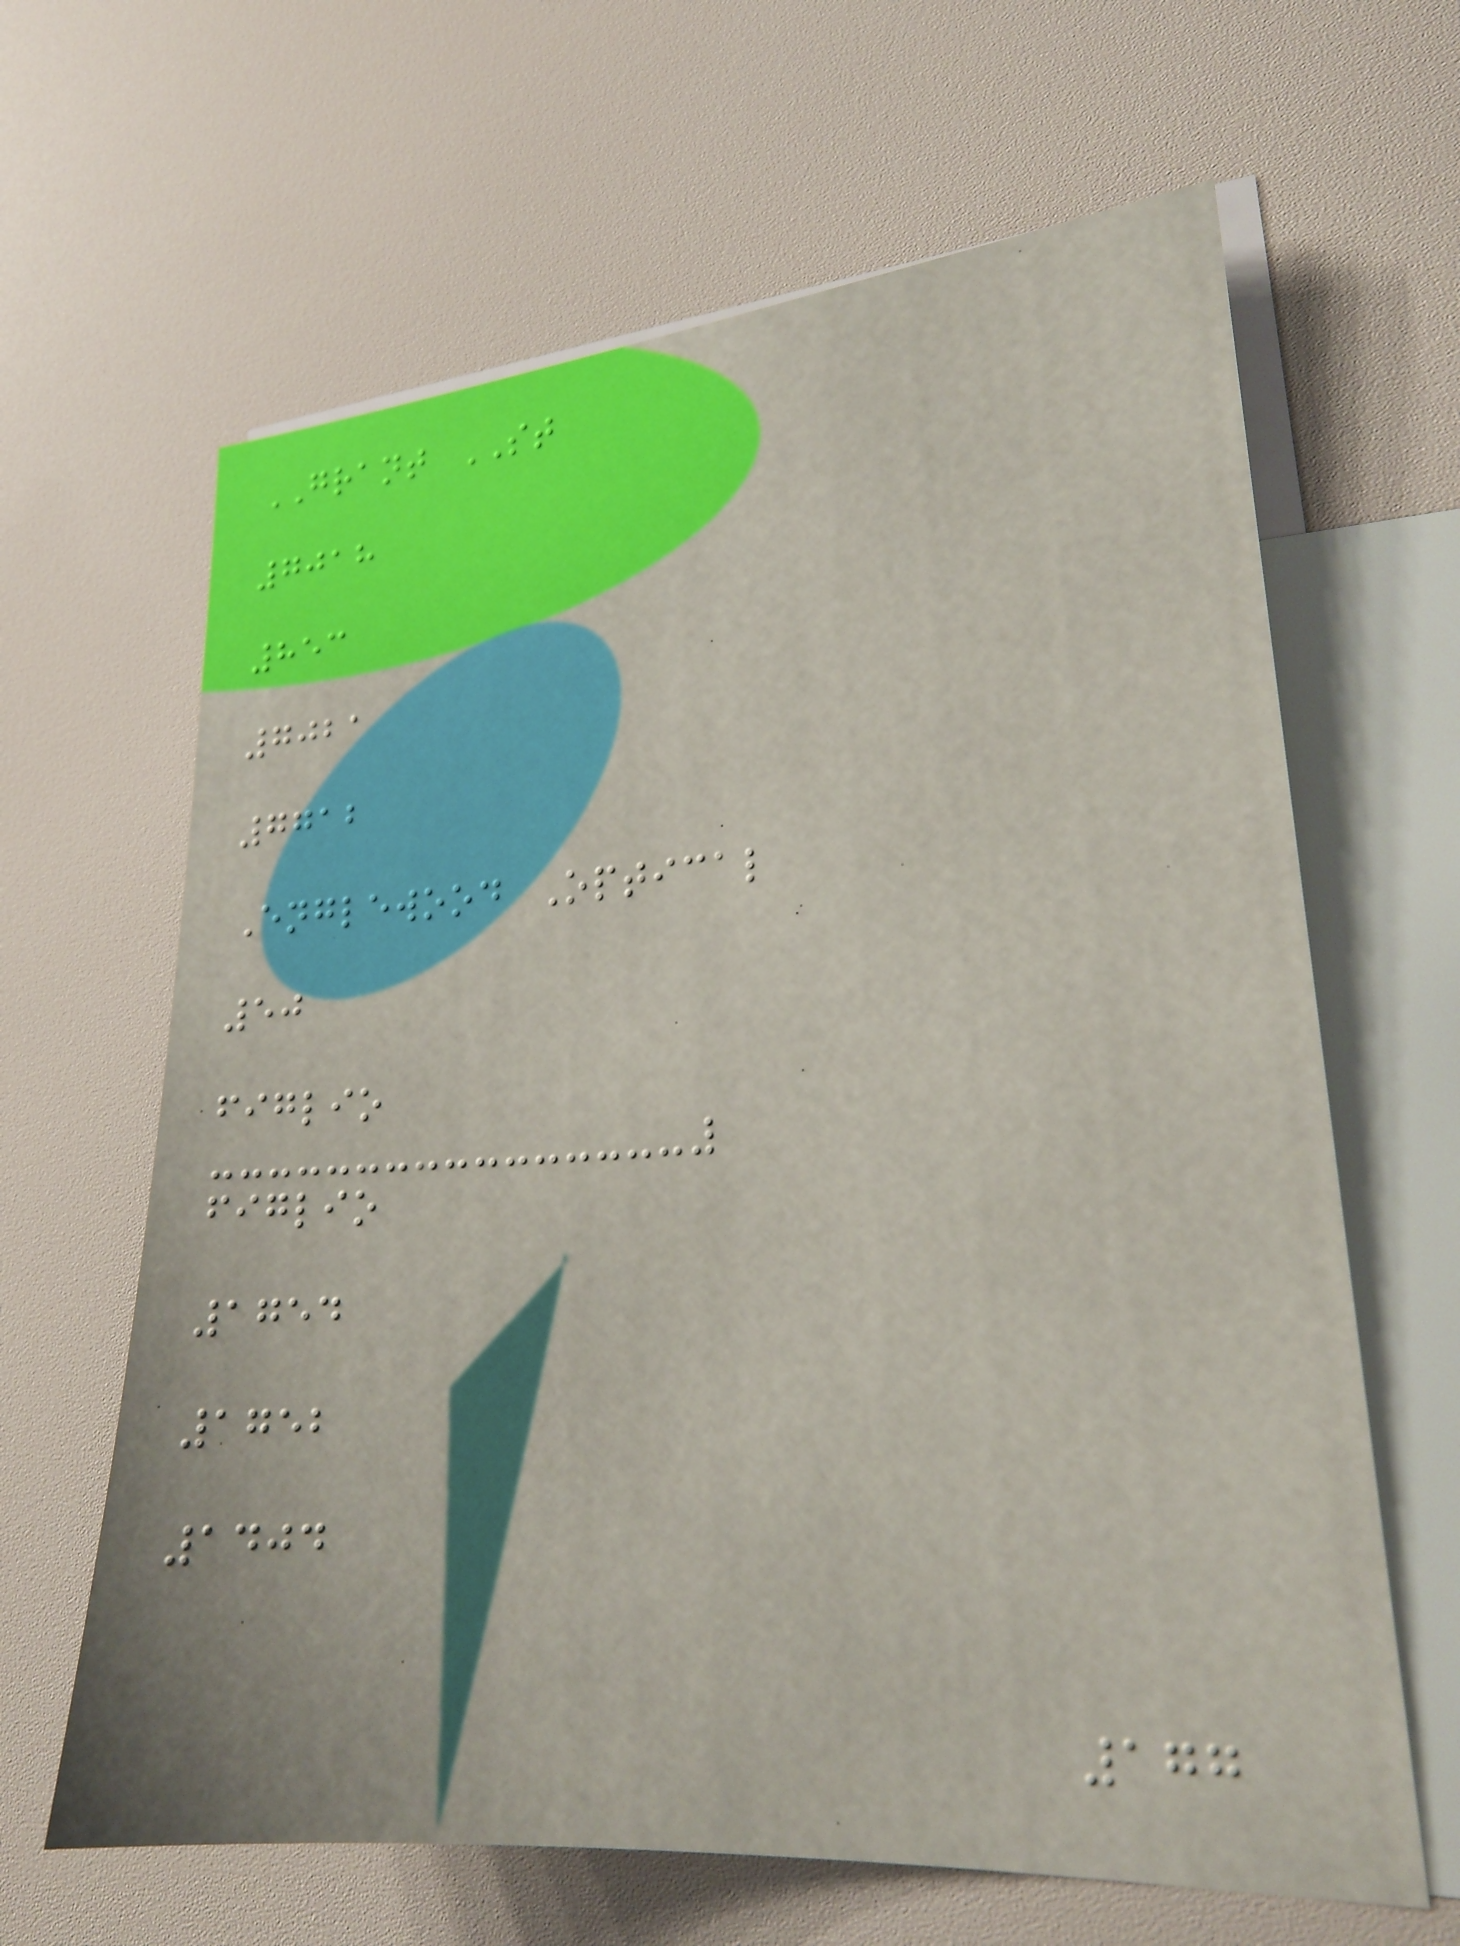GRANT ST
7018
853
7021
7712
Englewood Optical
50
figlio
figlio
1754
1752
1404
177
